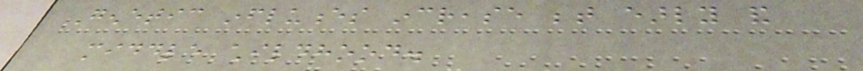Genetic influences increase between early and
middle childhood.
